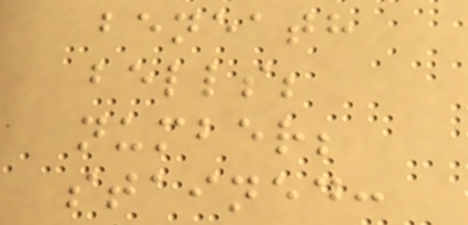beneath
bells;
number;
stained:
